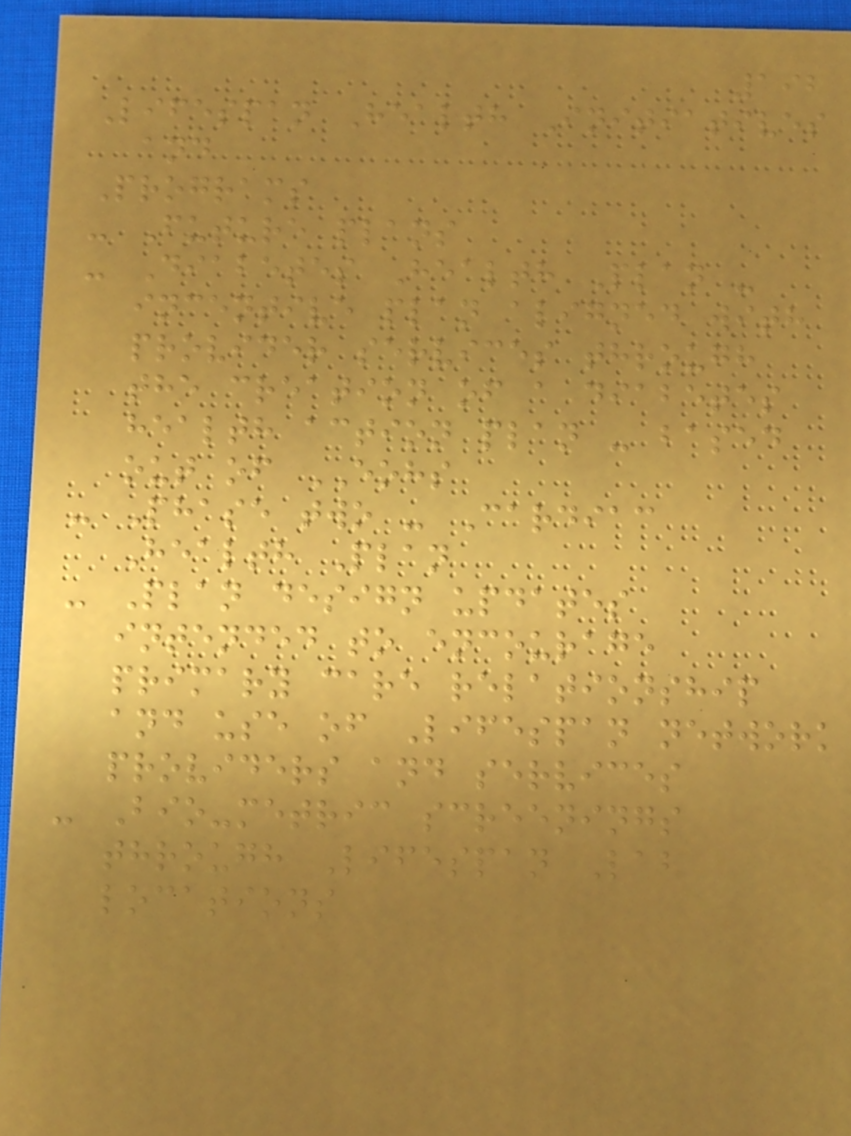192
Lifespan Health Initiatives
and
Programs
- Future plans
- Diabetes Health Plan -
incentive plan aligned with
provider services through
the creation of a diabetes
health action plan - based
out of EOHS
- Phase two - Cardiac
Health Plan
- Plan design updates
intended to encourage
primary care relationship
and use of Lifespan network
providers and services
- Bio-metric screenings
through Lifespan Lab
locations
